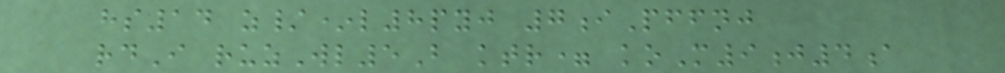hs14 z/*l8pyj 7iPffnj
rdI ruzWl5B ktr= koM9j4a
